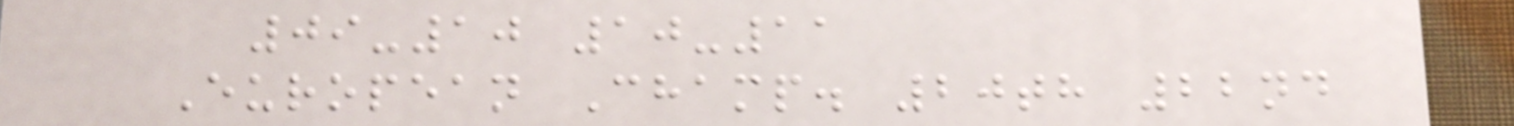09-10 10-11
European Champ. 20th 22nd
